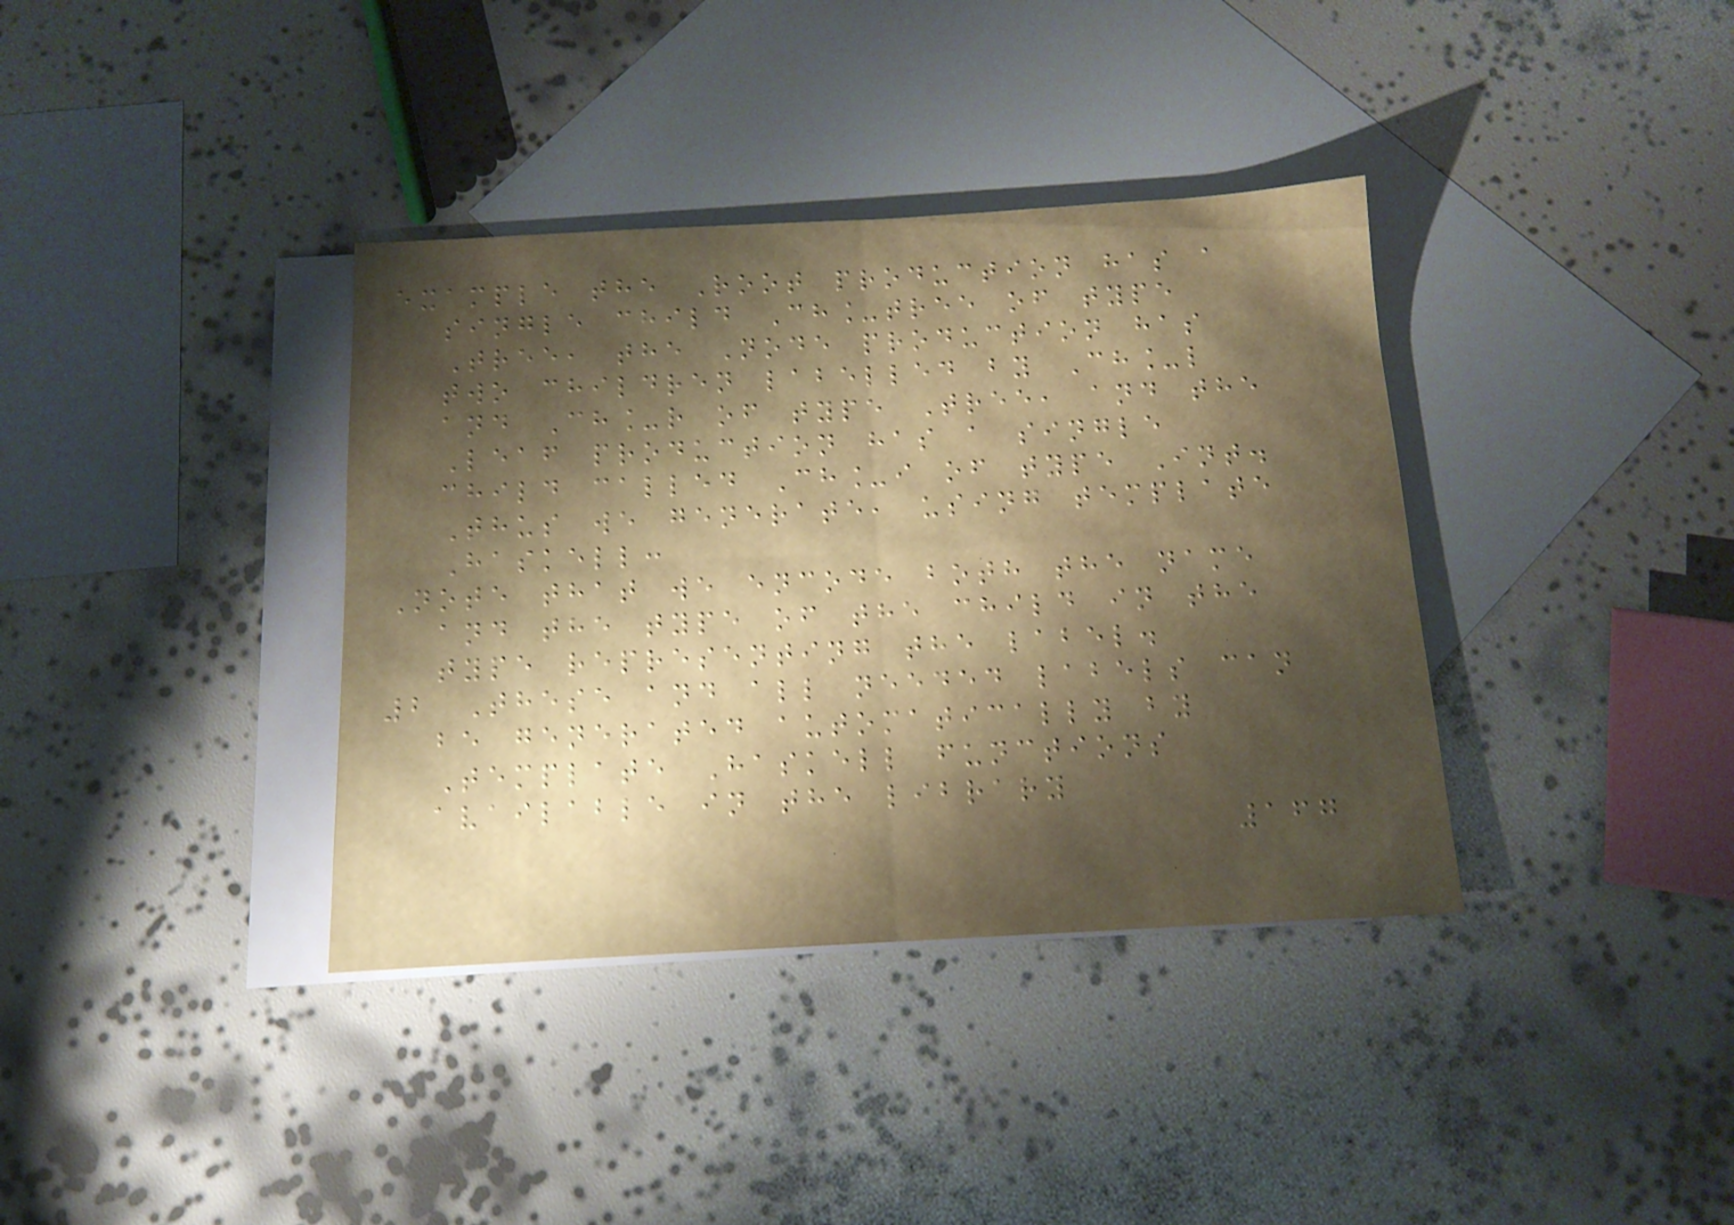example the Root production has a
single child Ch_tree of type
Tree, the Node production has
two children labelled by Ch_l
and Ch_r of type Tree, and the
Leaf production has a single
child called Ch_i of type Int.
Thus we generate, using template
Haskell:
Note that we encode both the name
and the type of the child in the
type representing the label.
2 These and all needed labels can
be generated automatically by
Template Haskell functions
available in the library
167
